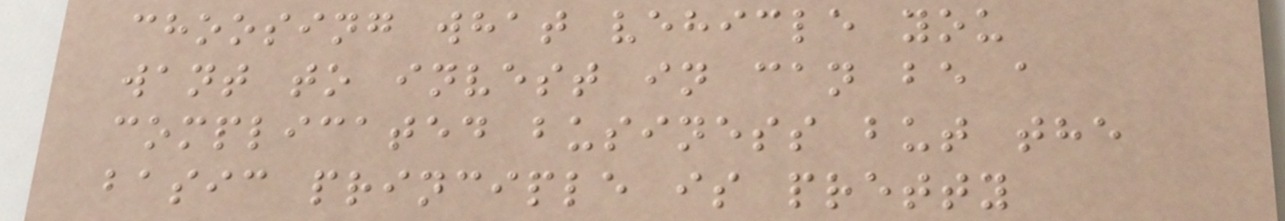choosing what vehicle you
want to invest in can be a
complicated business but the
basic principle is pretty
